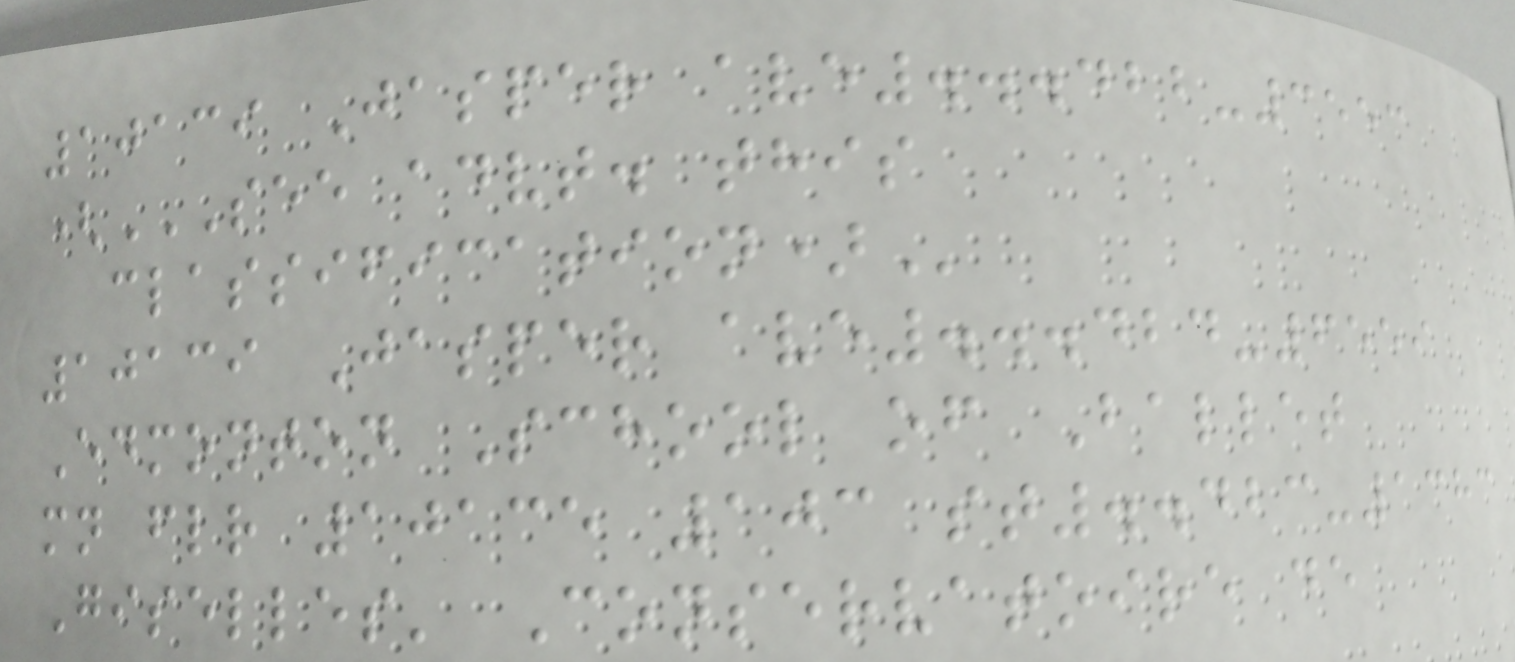10139 Jasper ave...422-3553
(SEE ADVT. THIS
CLASSIFICATION)
10139 Jasper ave...424-6559
Edmonton School of Ballet
mn flr 10135 103 st..423-1383
Giselles' Conservatoire de
